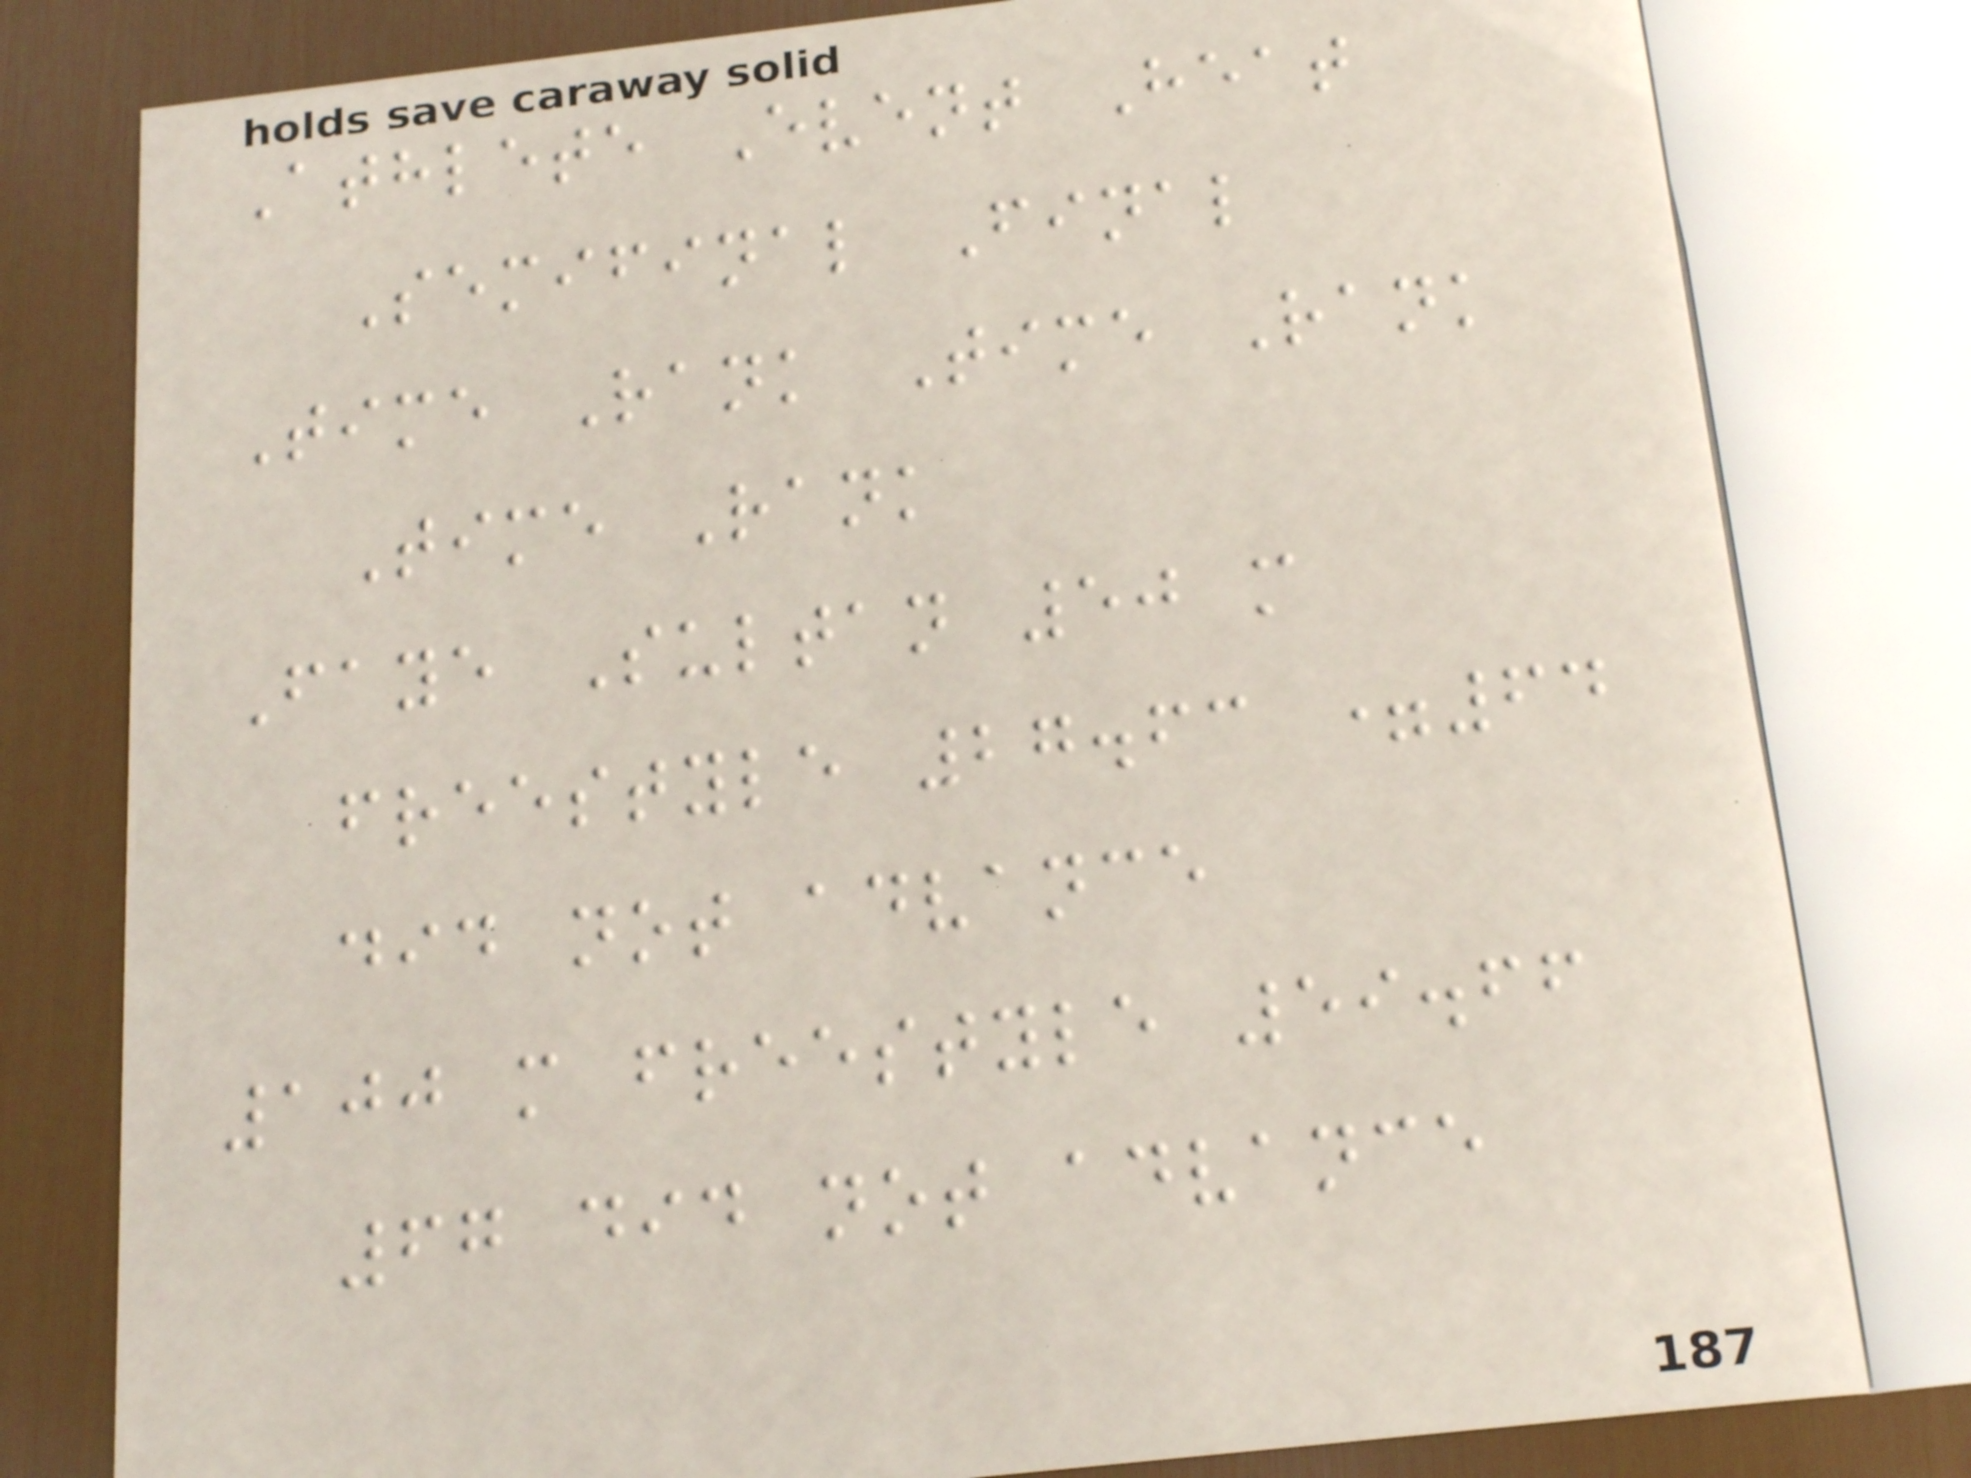Athlete Event Heat
Semifinal Final
Time Rank Time Rank
Time Rank
Faye Sultan 50 m
freestyle 27.63 =64
did not advance
100 m freestyle 59.66
67 did not advance
